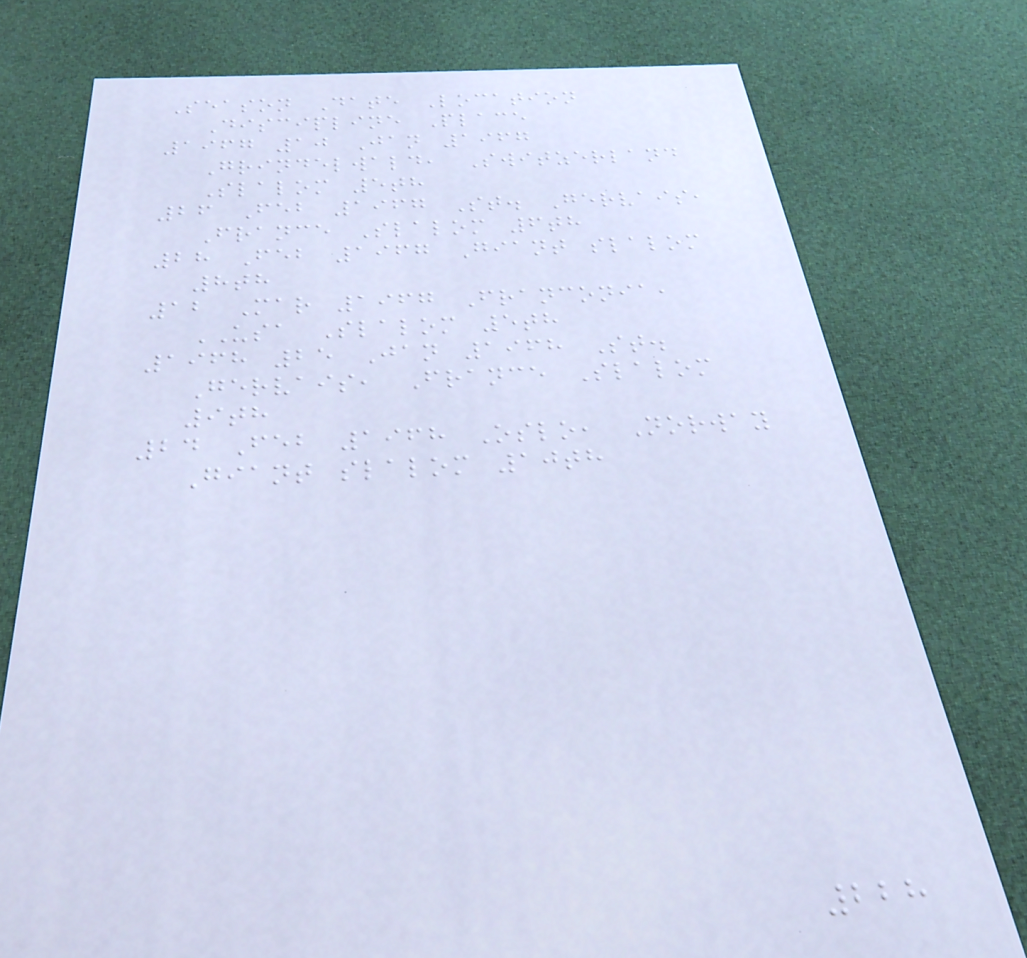Season Date Location
Discipline Place
1967 10 Jan 1967
Grindelwald, Switzerland
Slalom 5th
26 Feb 1967 St. Gervais,
France Slalom 6th
28 Feb 1967 Giant slalom
8th
12 Mar 1967 Franconia,
USA Slalom 5th
1968 25 Jan 1968 St.
Gervais, France Slalom
9th
24 Feb 1968 Oslo, Norway
Giant slalom 10th
228
